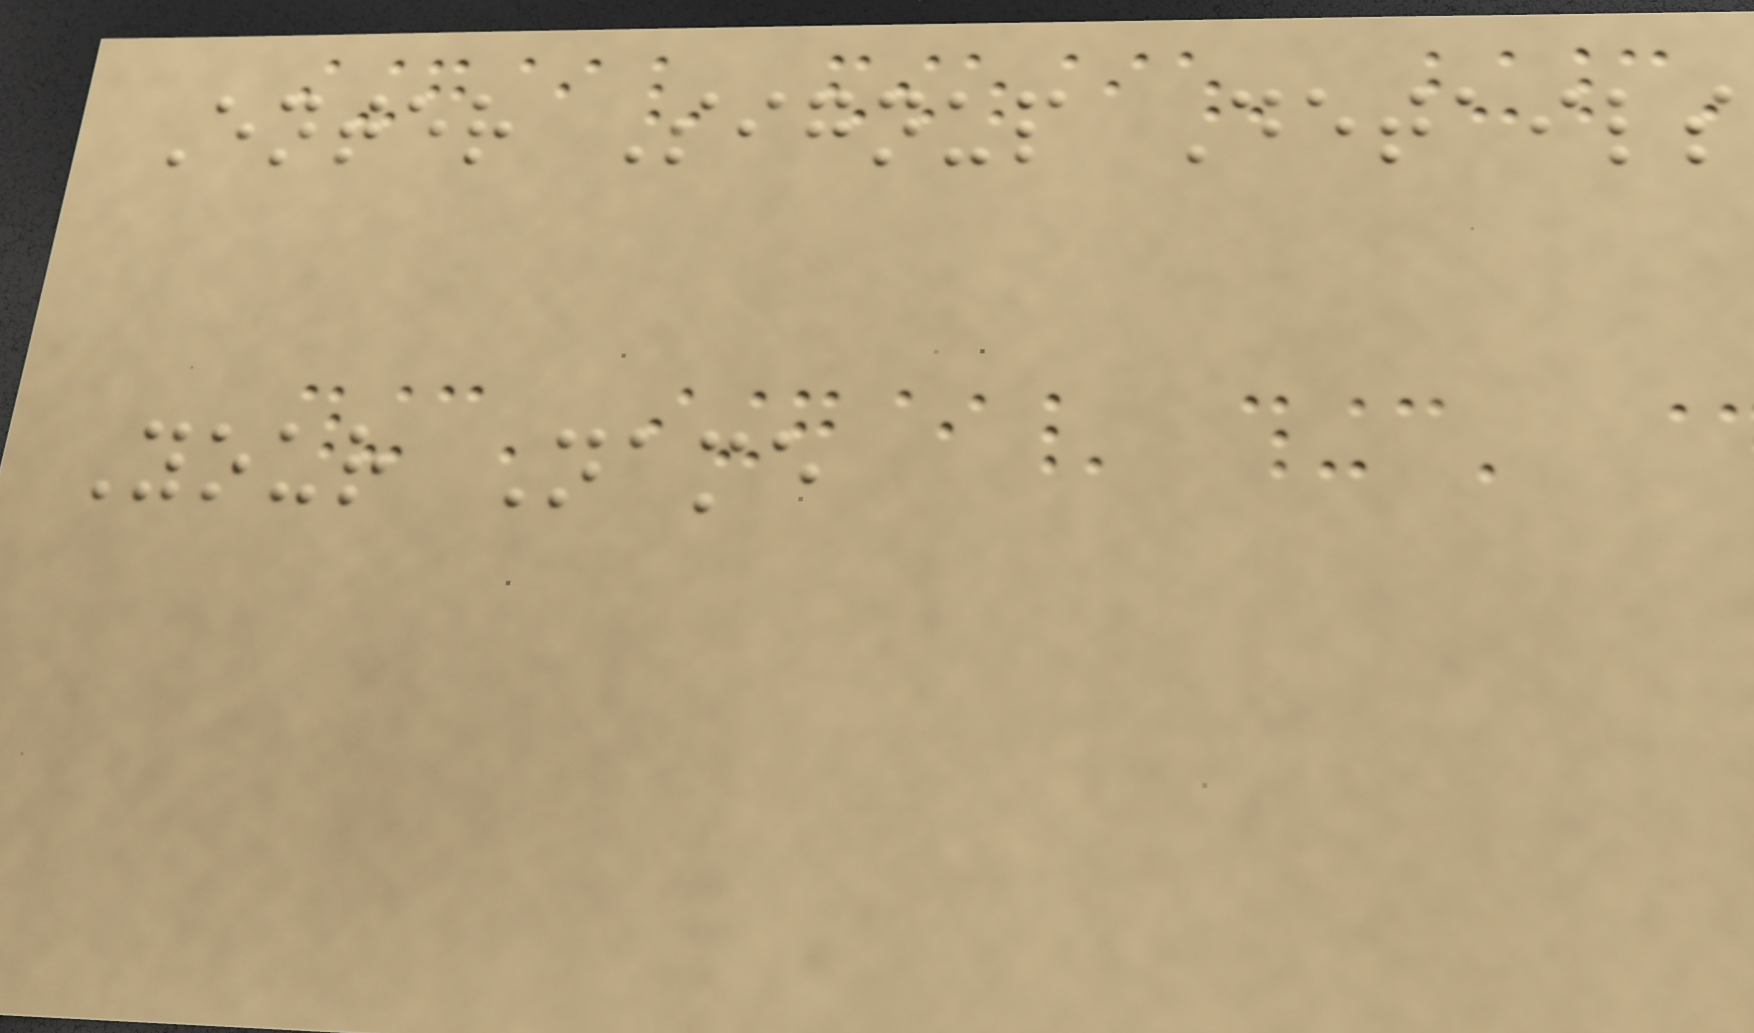Enter Signup Details
Your Name
